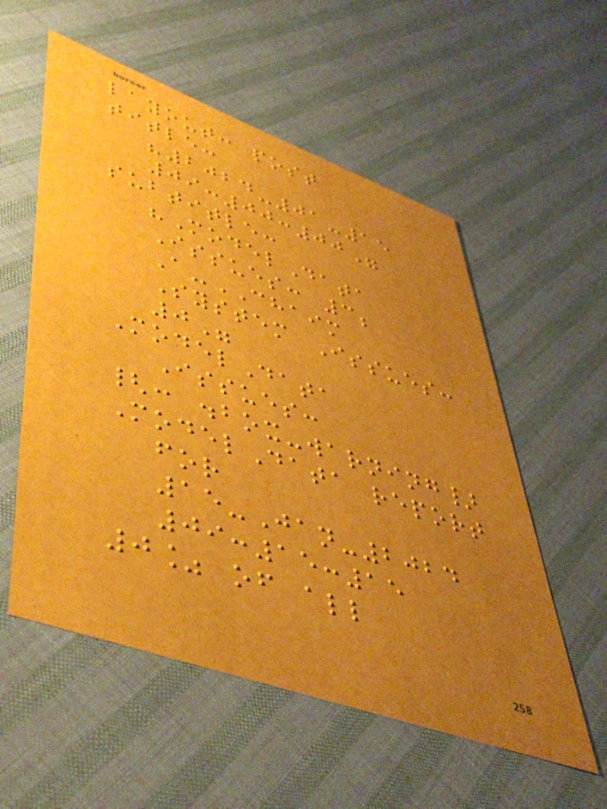layout: post
title:
"2024-01-15
09:00:00"
subtitle:
"ModelData
Issues: 3;
A-CHAIM
System Issues:
0"
ModelData
Issues:
{: .box-warning}
ModelData report
for
15-Jan-2024
09:15:15
0% of all
